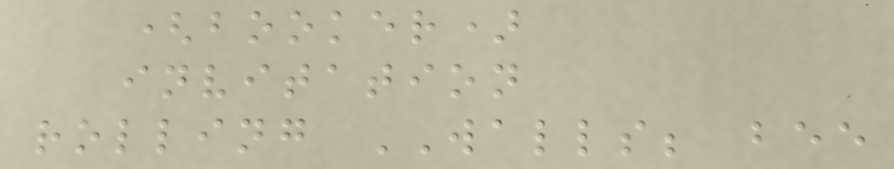(booker)
invitation
rolling WALLS; bee
